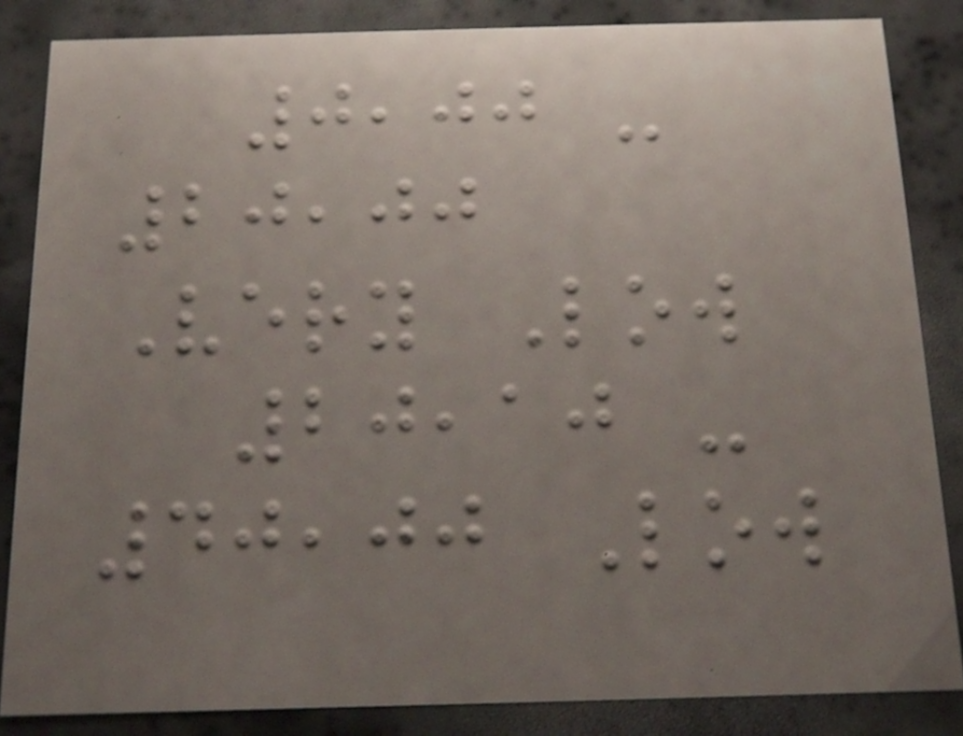0,00 -
20,00
Very Low
20,10 -
40,00 Low
